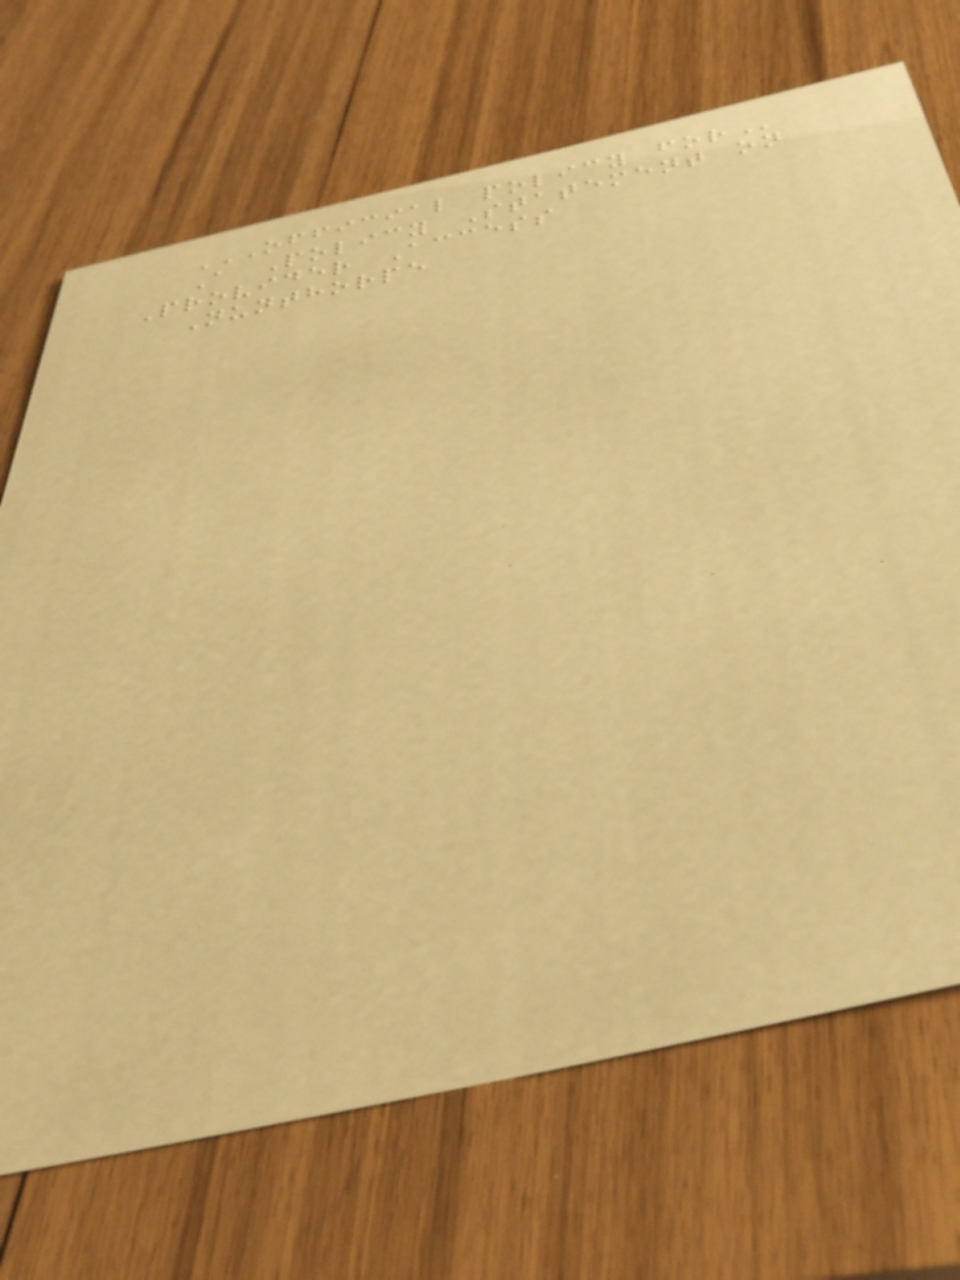OFFICIAL POLICY FOR
A Policy Statement on
Provider Access
Nunthorpe
